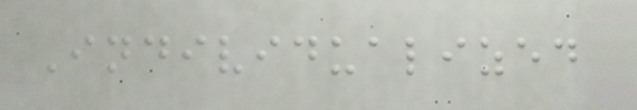Individualized
